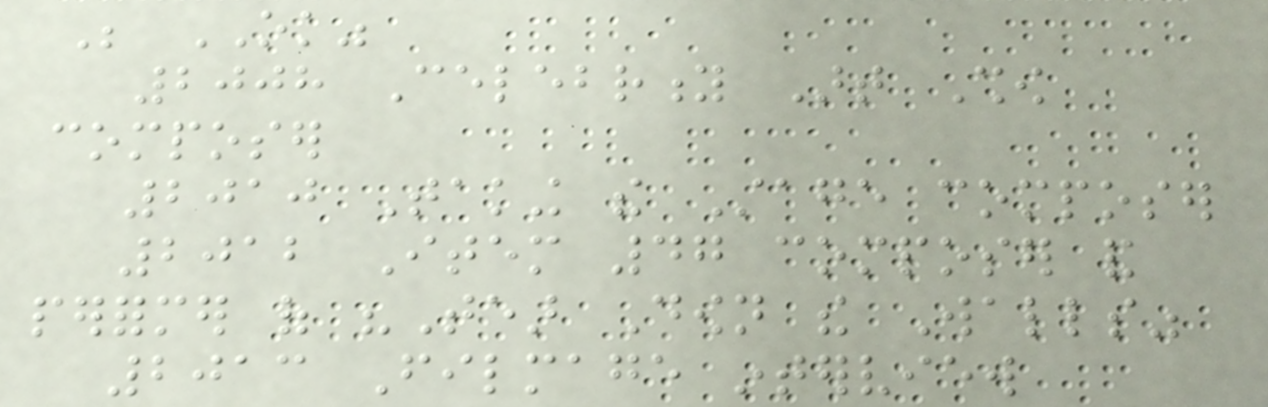Be OK"
2008 Celebrity Art Show
composer
2010 Taking the Stage composer
2012 Item 47 composer and
performer of "Tear Down the Walls"
2013 Filmage interview
